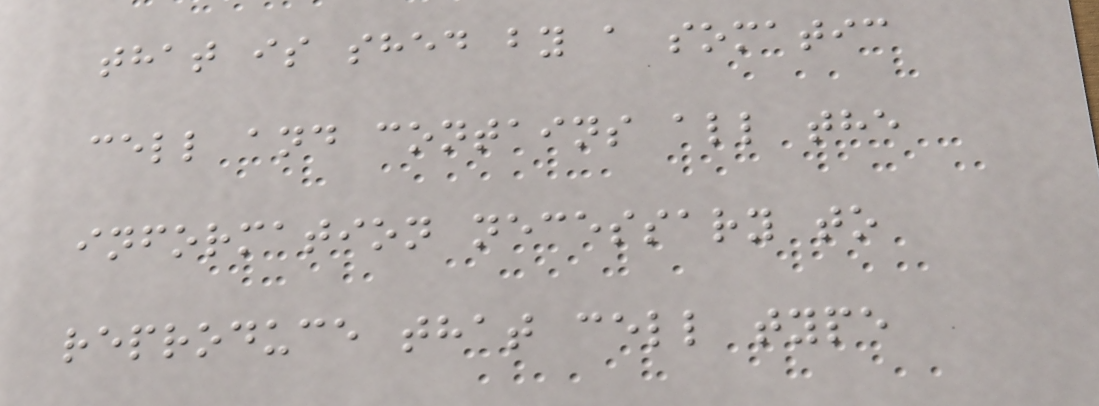that is shed by a somatic
cell and contains all the
information necessary to
reproduce that cell type
